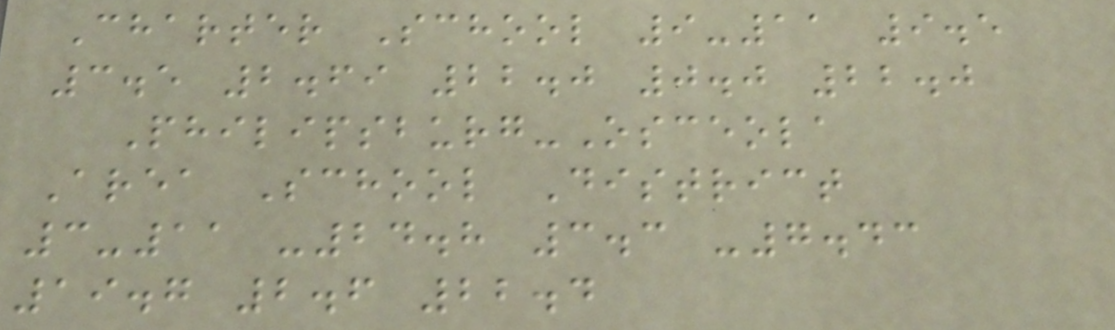Charter School 9-11 9.5
3.5 2.69 22.0 0.0 22.0
Philipsburg-Osceola
Area School District
3-11 -24.8 3.3 -7.43
19.7 2.6 22.4
